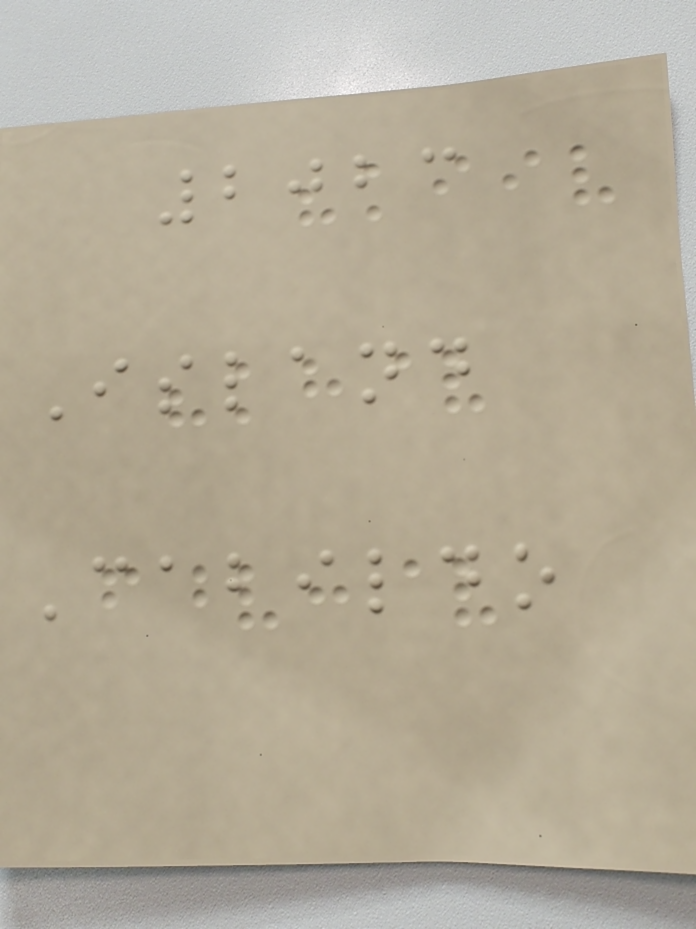2023
Island
Cabildo
